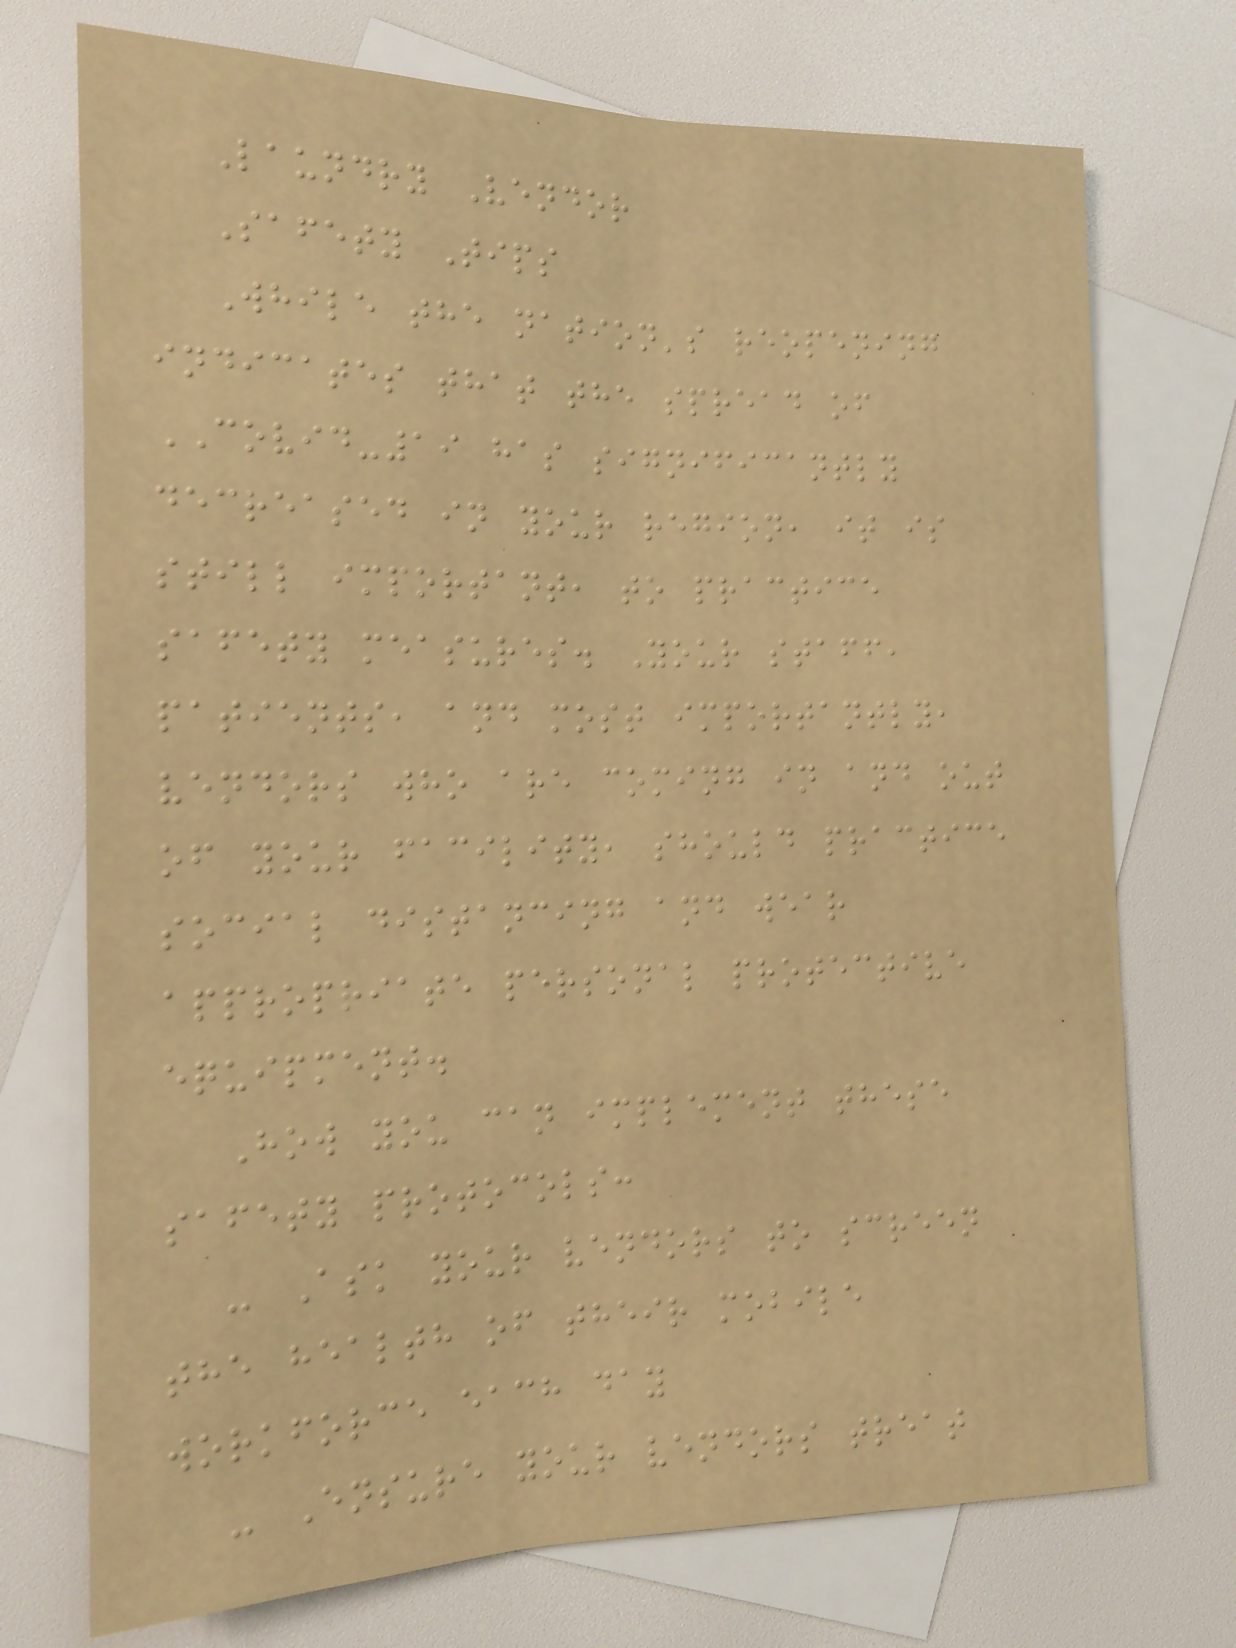Laundry Vendor
Safety Tips
While the nation's reopening
indicates that the spread of
COVID-19 has significantly
decreased in your region, it is
still important, to practice
safety measures. Your staff,
patients, and most importantly,
vendors who are coming in and out
of your facility, should practice
social distancing and wear
appropriate personal protective
equipment.
How you can implement these
safety protocols:
- Ask your vendors to screen
the health of their mobile
workforce each day
- Ensure your vendors treat
